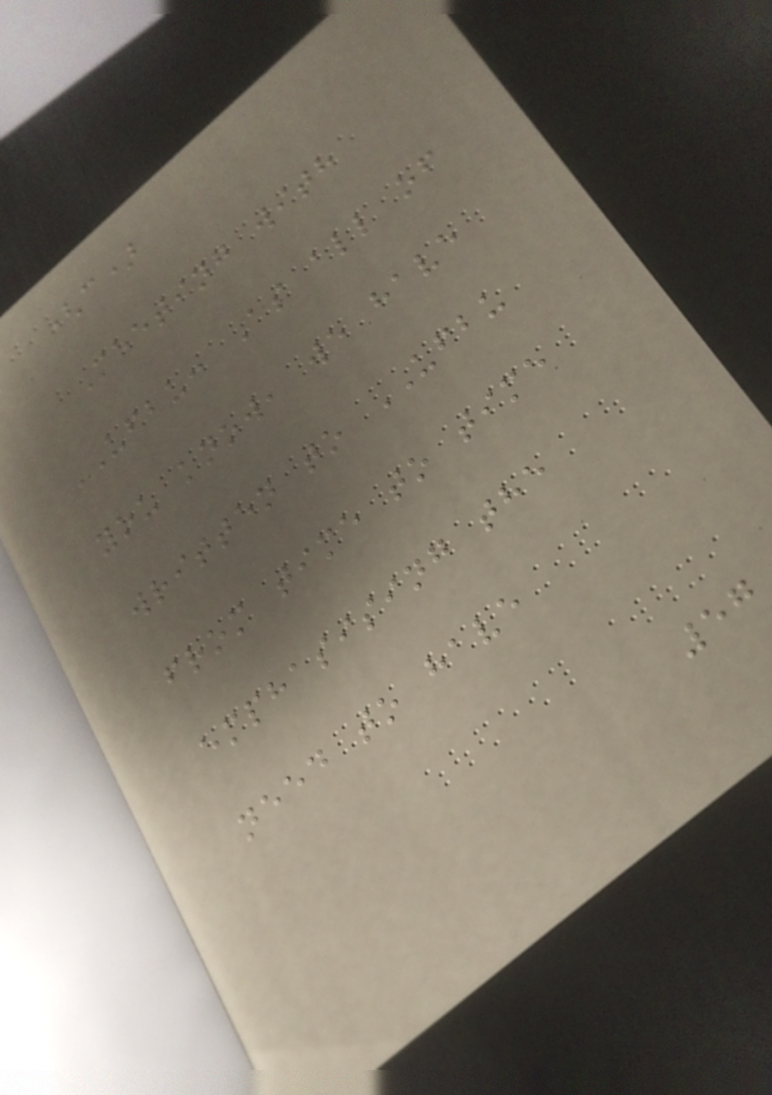(c)
Meeting with
UFBU: As all of
you know, we have
written to UFBU
from time to time
emphasising the
need to have
57
